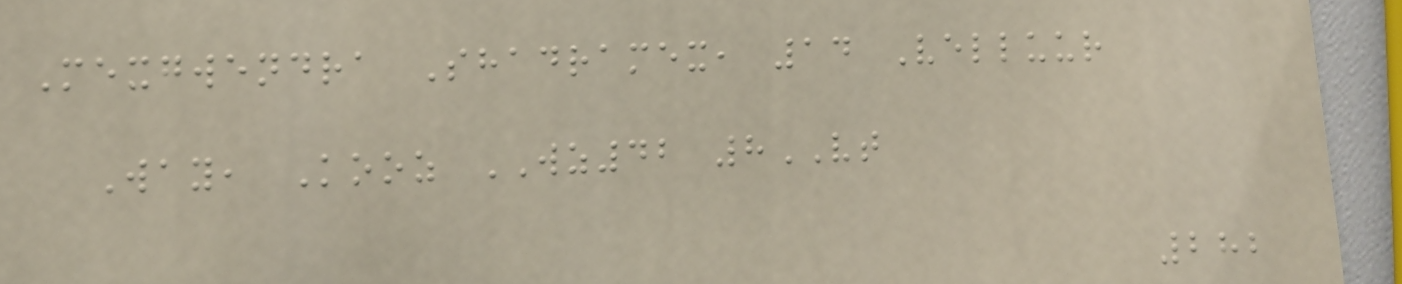Mexgwendra Shadramex, 14 Velluur
Way, Kooz WZ42 8VT
282
